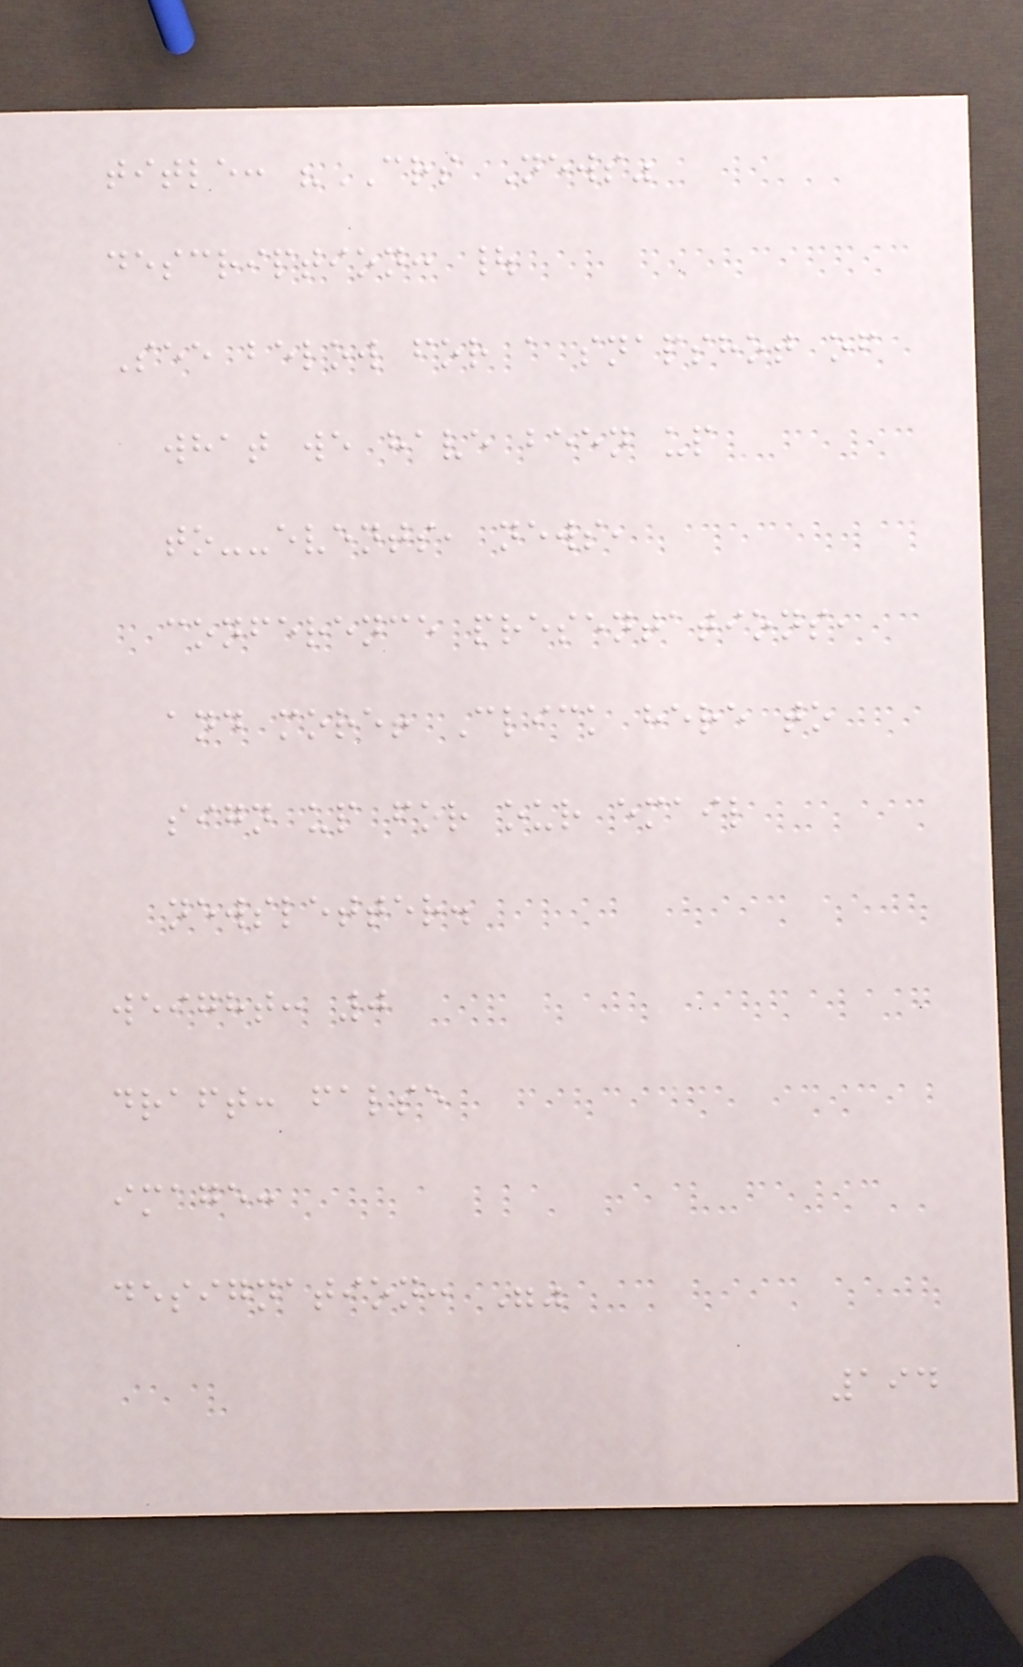title: "CRS News"
description: |
See below for a snapshot of
what we have been up
to--events, news,
conference presentations,
and more! Click here to
sign up for our email
newsletter.
weight: 0
draft: false
image:
designation: ""
194
